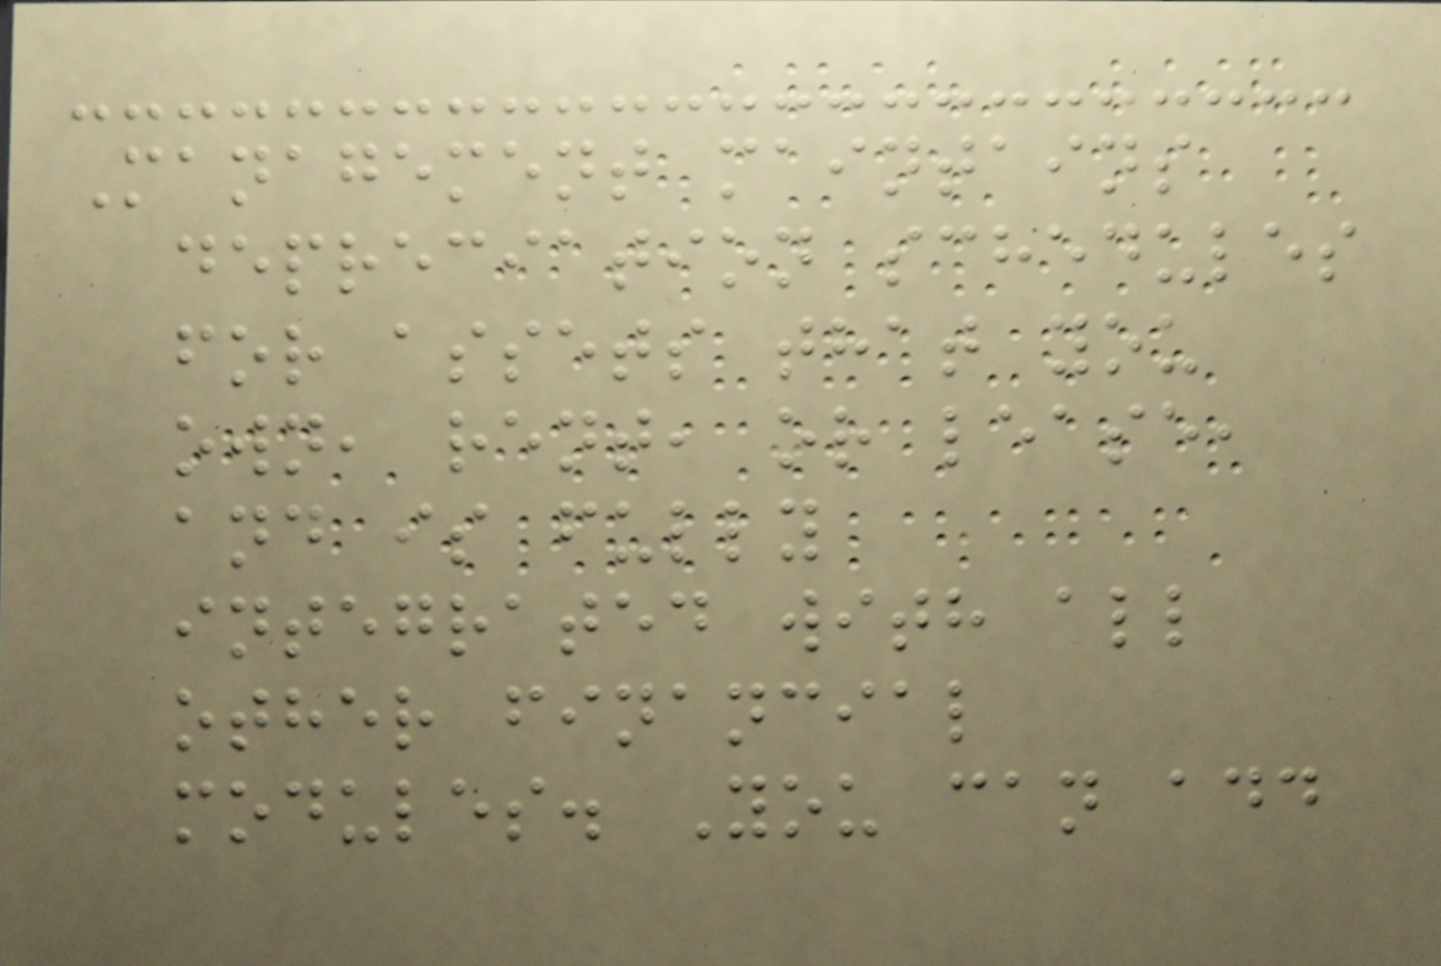Management maintains
depreciation schedules
for assets that you
own, rent, or lease,
and is fully
integrated with all
other financial
modules. You can add
